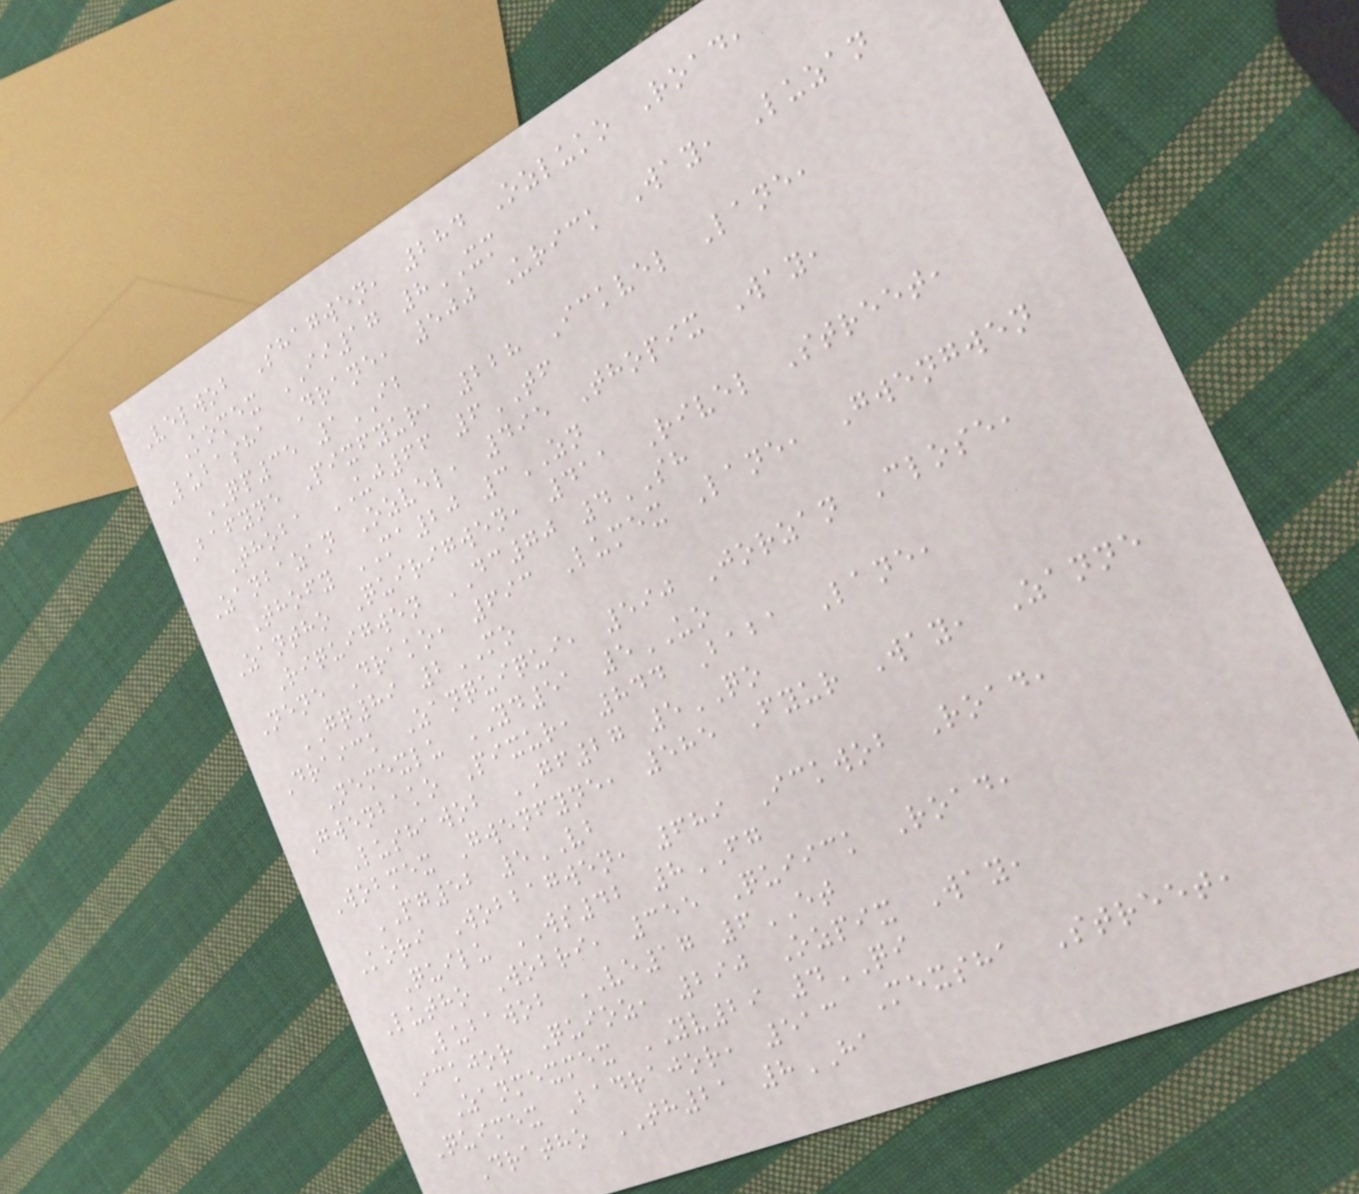Velwob Shagwen, 284 Ozluko Road,
Komex II17 8XM
Lubasha Drane, 500 Urick Way, Luzan
QP35 1IB
Bafyne Pixfyur, 228 Ickvel Lane,
Thoba UJ66 6TF
Zanbazan Ozvel, 495 Thopix Way,
Thofy MA20 3ZN
Zantho Quirigwen, 411 Rivel Street,
Riquigwen DC70 4SH
Nene Drako, 693 Lumex Lane, Gwengwen
GQ89 2MO
Draick Zanquiqui, 590 Jorzan Close,
Nemexlu YD51 5UO
Gwenbako Pixur, 844 Baba Lane,
Lushawob GF27 5QO
Wobmex Gwenfyne, 585 Fyur Way, Zanne
PG52 5VB
Kori Wobbagwen, 689 Ickwob Road,
Quilu WS42 8FG
Lutho Wobri, 355 Quiick Road,
Lubawob VE17 6ET
Ickjor Quioz, 290 Ozpix Way,
Zanmexmex YV29 4QI
Quimex Badrajor, 513 Mexsha Street,
Dratho TH21 8HA
